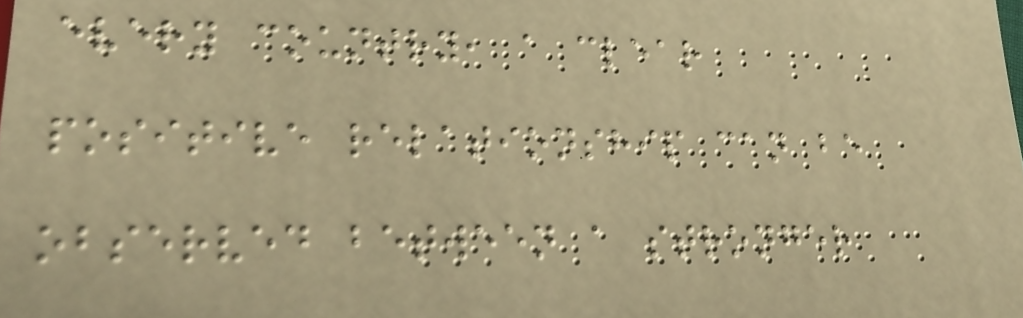every country, a clear
positive relationship can be
observed between a stronger
